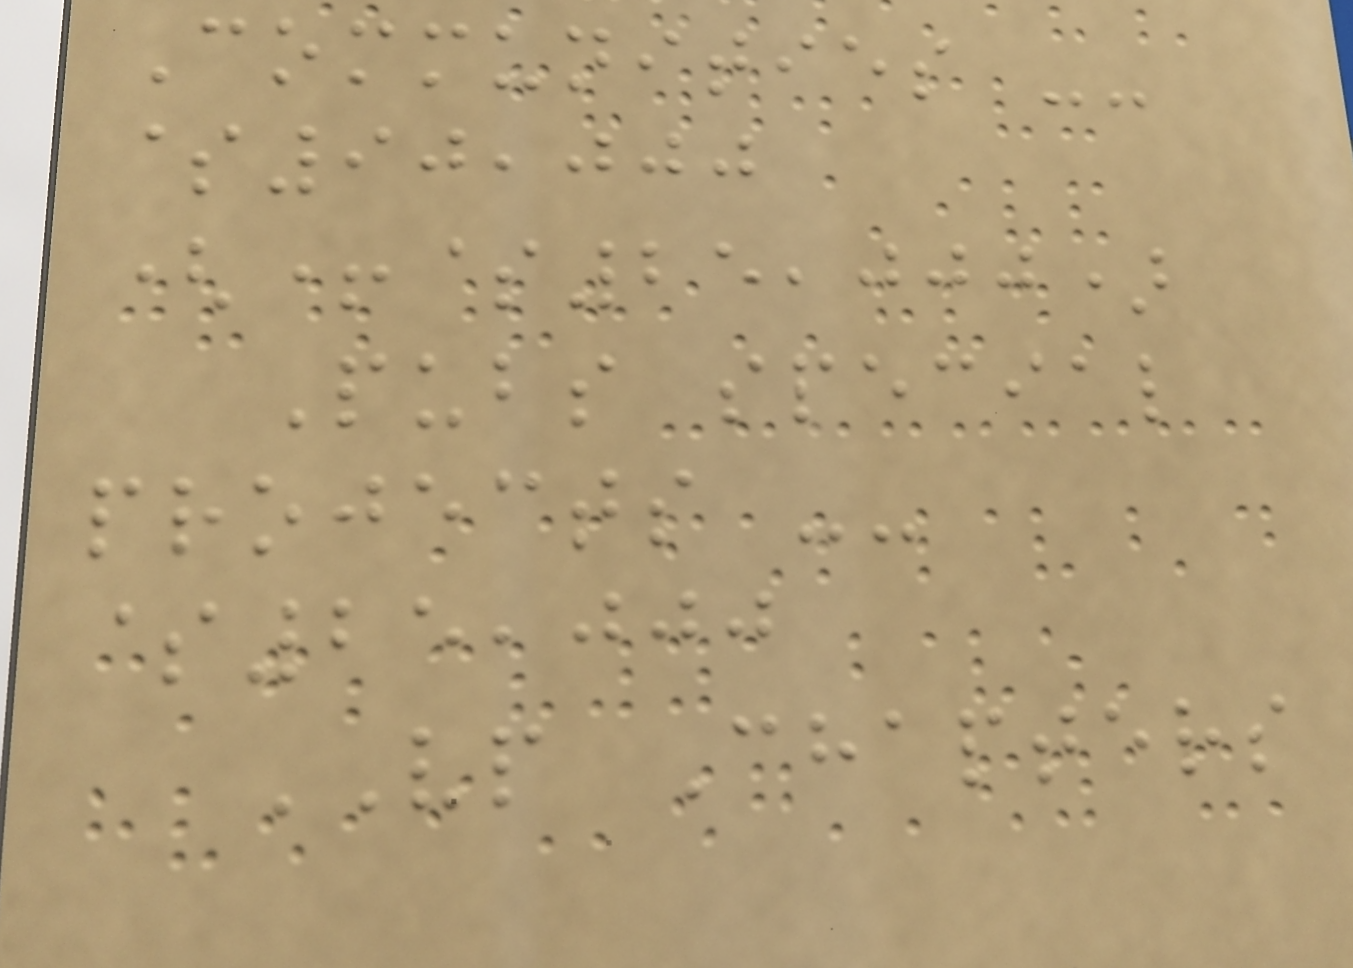Communities --
$90,000
(+$25,000)
Pubs special
projects --
$25,000
VP Chapters
